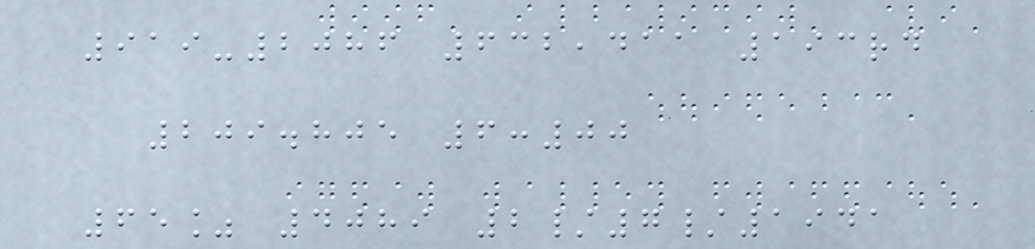919-2086 632,411 193rd
209.805 6:00
65% 4089 2/7/1941
